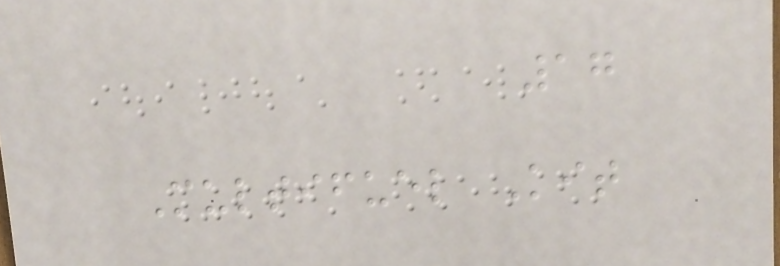17
Multifuel Kit
